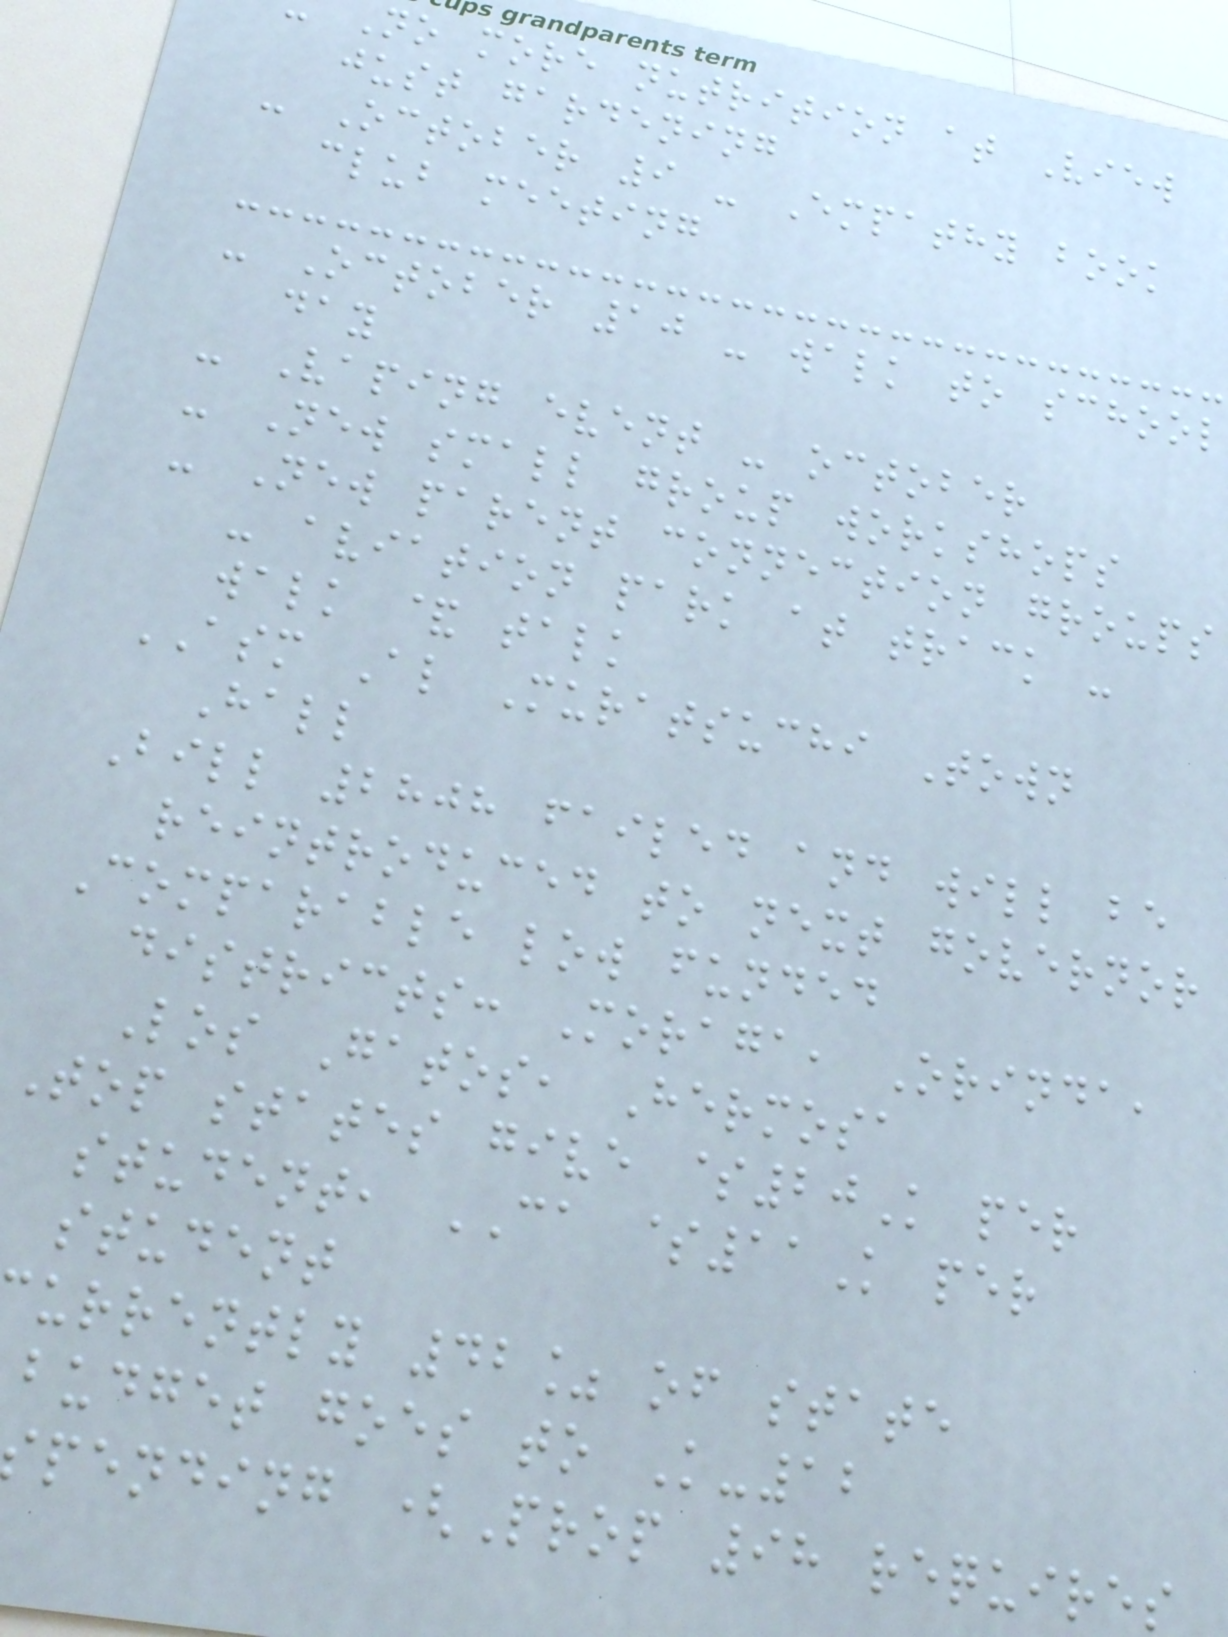no more nutrition at View
just gardening
- October 9 - Empathy book
club meeting
- October 10 - walk to school
day
- Vaping event - october
- New small group workshops
- New parent connection groups
- aviation park at track -
walk & talk
ASM Al Muratsuchi Town
Hall
Bill 2808 failed and will be
reintroduced to next governor
Comparable low funded
districts: Moraga, Orinda,
Los Gatos, Hermosa
Top states give $20K per
student, CA $11K per
student
urrently 42% of state
budget goes to K-12
pending (Prop 98 requires
